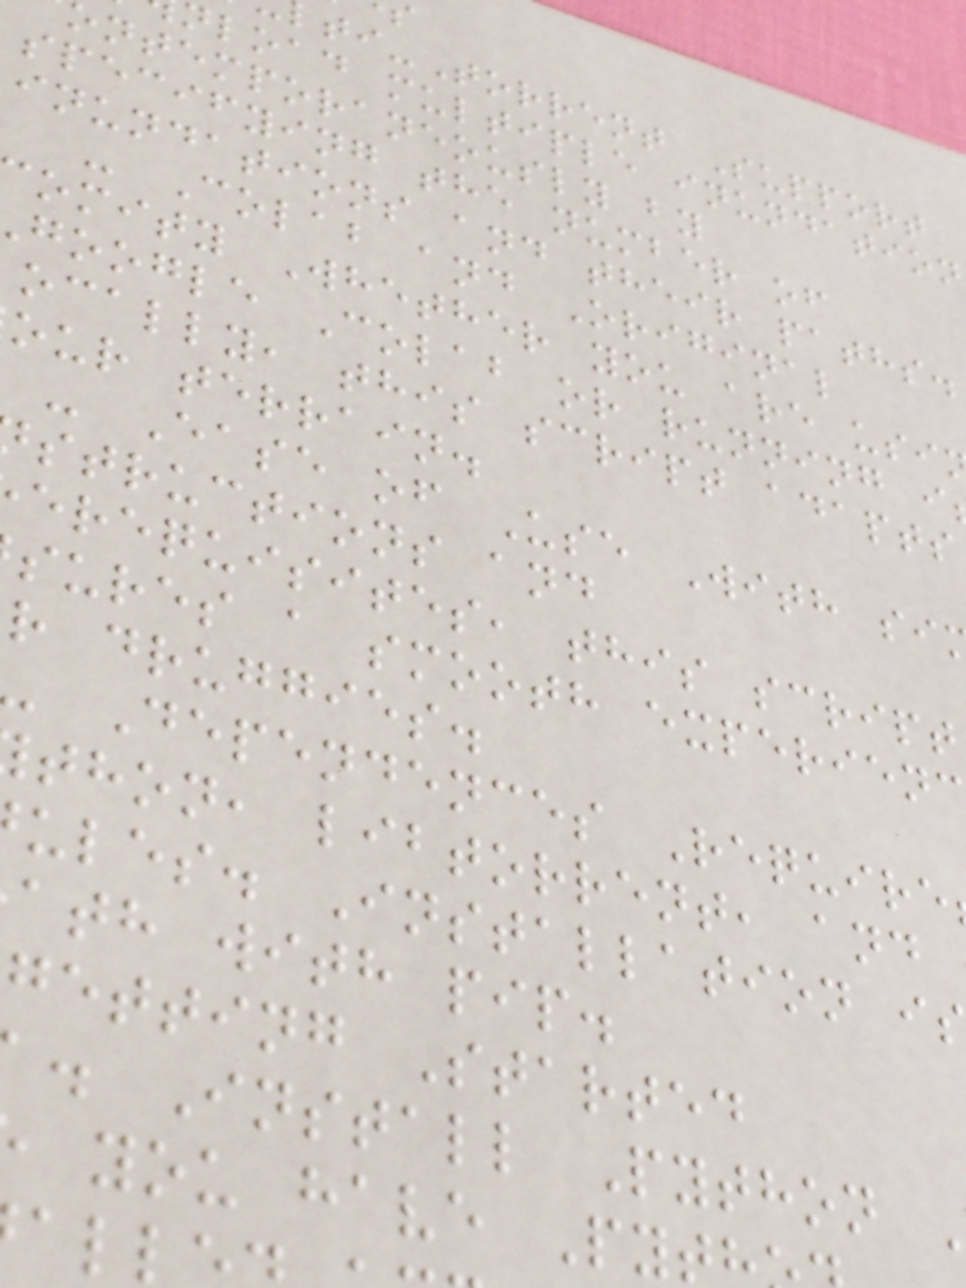ti-Torrent Support
load multiple inundation
ntemporaneously by
specifying the number of
inundations and their paths.
- Colab and Original
omity Whether you are usi
google Colab or running i
ocally, this script adapts
our terrain.
- Ease of Use With si
structions and
erequisites, this script
sures a smooth experien
r druggies.
Dependences Require
thon, libtorrent, and
ules. Installation i
ath with pip.
getting Started
. Install Python
you have Pyt
